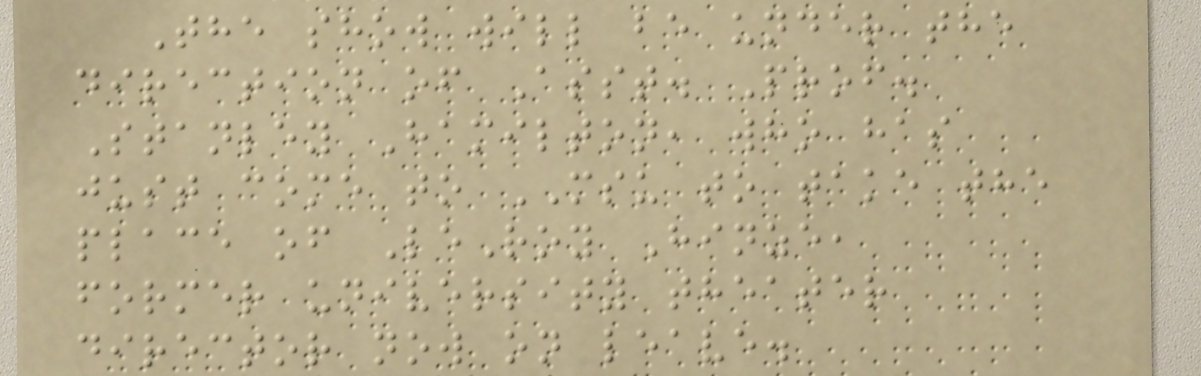The show will be under the
direction of Asst. Prof.
Stanley Hamilton, who has
just come to MSU to take the
place of LeRoy Hinze,
former university theater
director now on leave.
